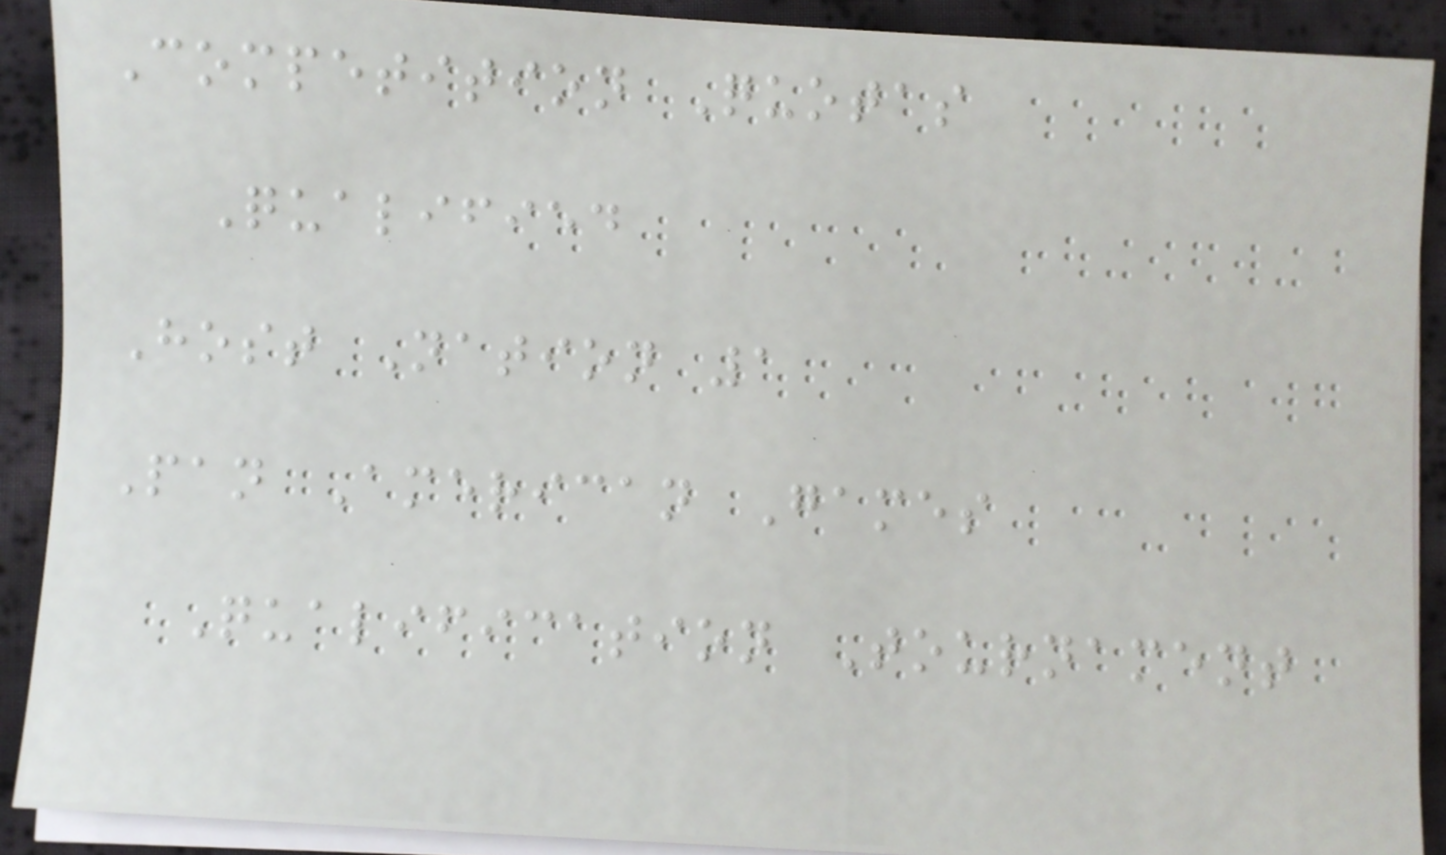Competition Quotas
Qualified
Host Nation 1
Pan American Games
Qualification Tournament
